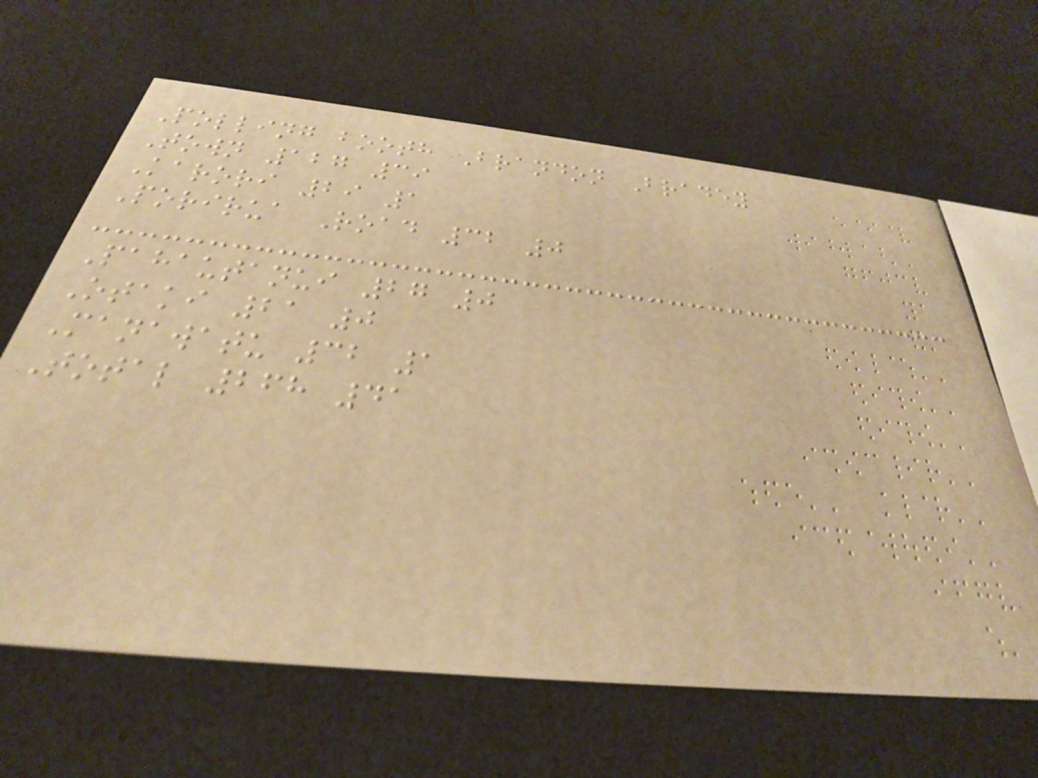Polling booth Brandon Bradey
Town 127 39
Karori 29 1
Porirua Road 32 0
Pahautanui 27 0
Otaki 21 0
Manawatu 32 1
Total 268 41
